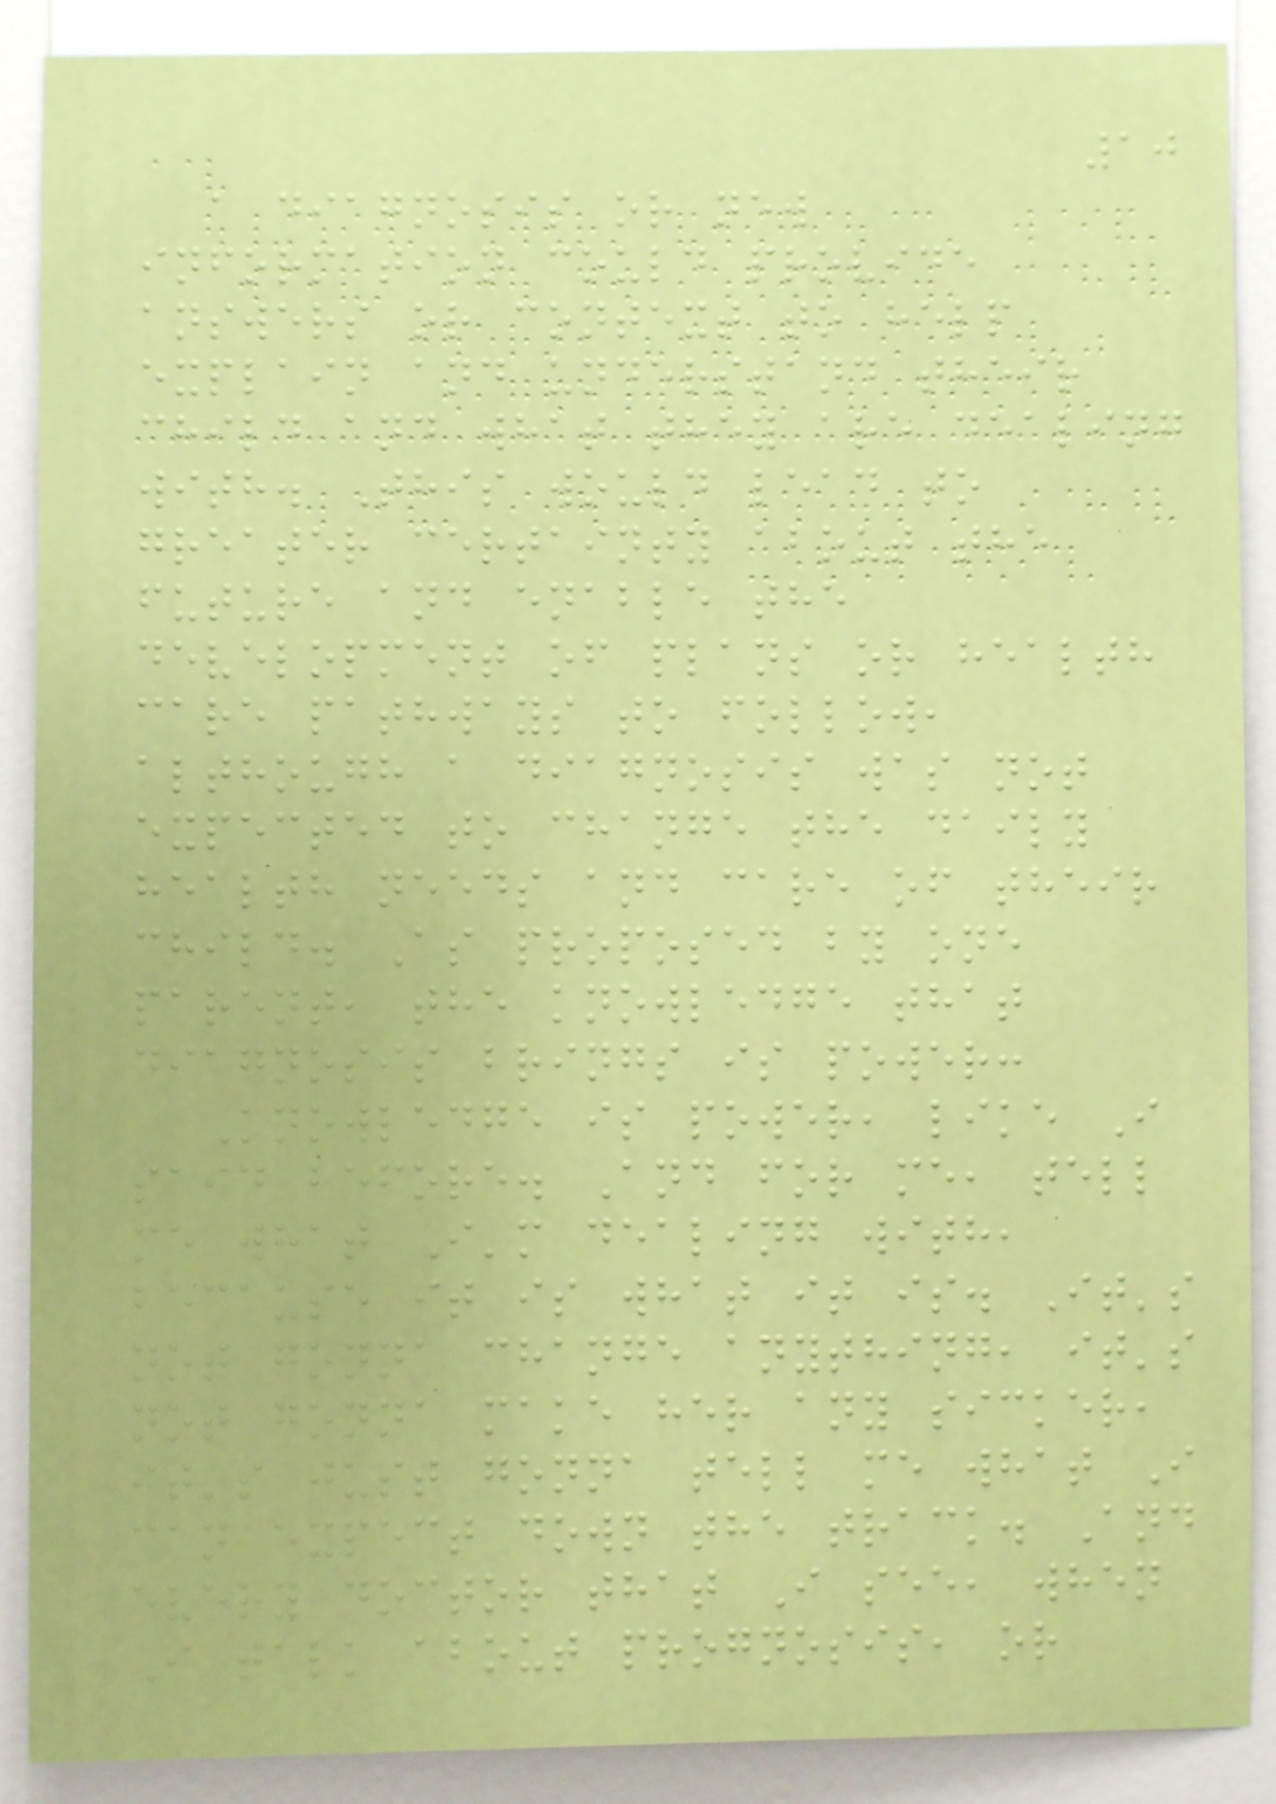10
a diagnosis or new
information could provide
answers or context to help
explain and understand their
child and what they are dealing
with. This would lead to
greater certainty about the
future and enable the
development of plans or health
care pathways to follow,
although a diagnosis was not
expected to change the daily
health needs and care of their
child. As proposed by one
parent, the knowledge that
diagnosis brings is power:
Knowledge is power, like I
said before. And for me, tell
me what I'm dealing with,
because it is what it is. It's
not gonna change anything, it's
not gonna make her any sicker,
it's just gonna tell me what I
can expect down the track. And
every doctor that I see, when
I talk about prognosis, or
